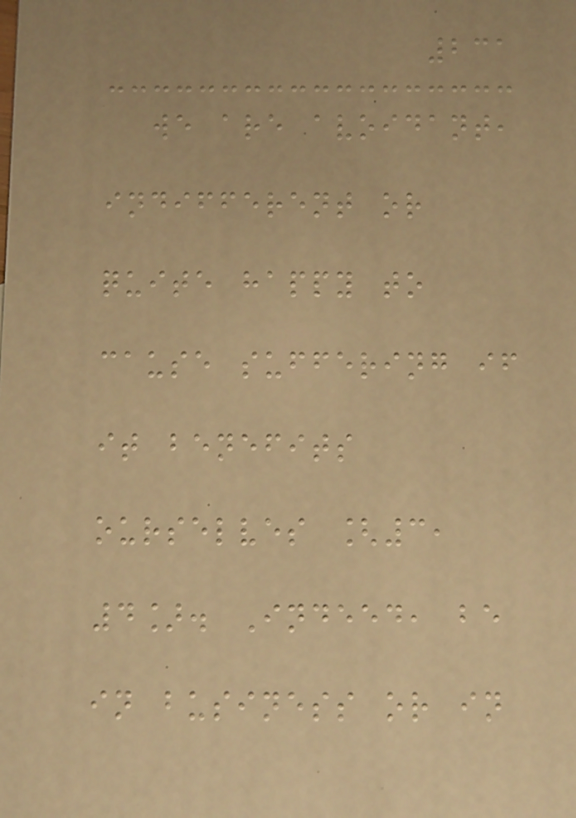231
we are avoidant,
indifferent or
quite happy to
cause suffering if
it benefits
ourselves [3,
4]. Indeed, be
in business or in
